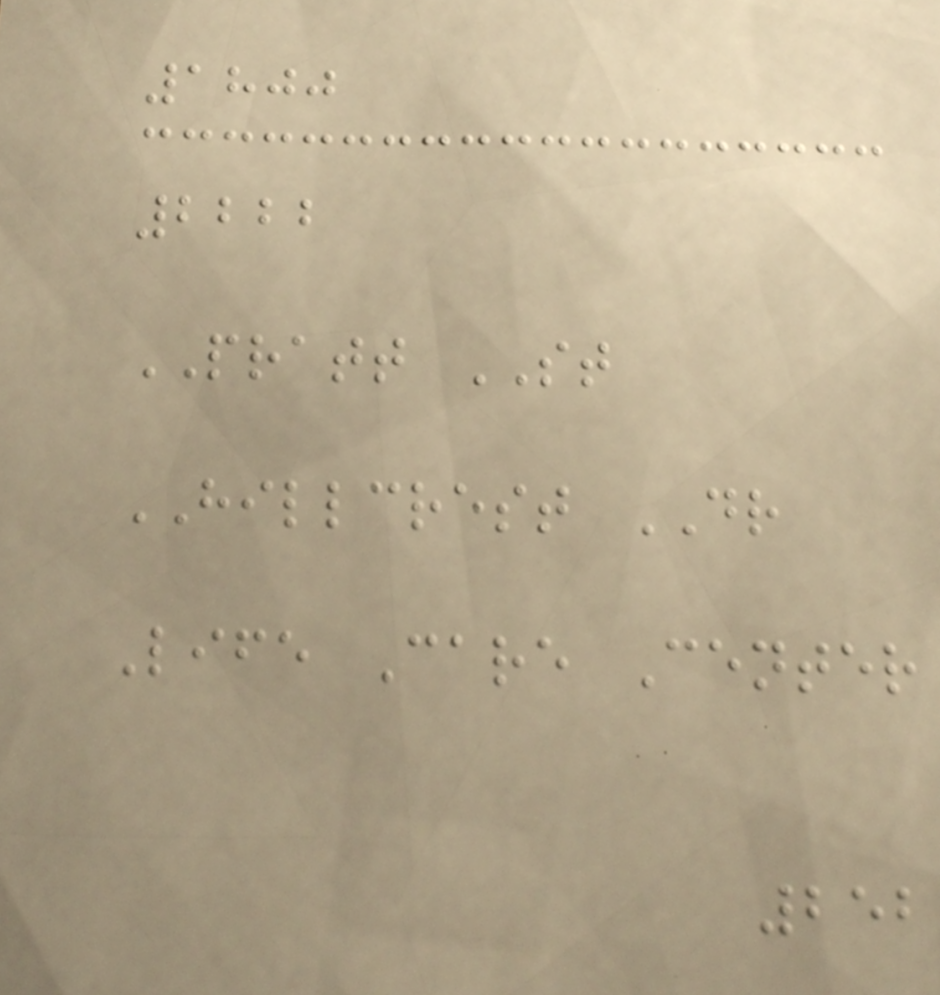1800
2222
PRATT ST
HILLCREST DR
Life Care Center
252
